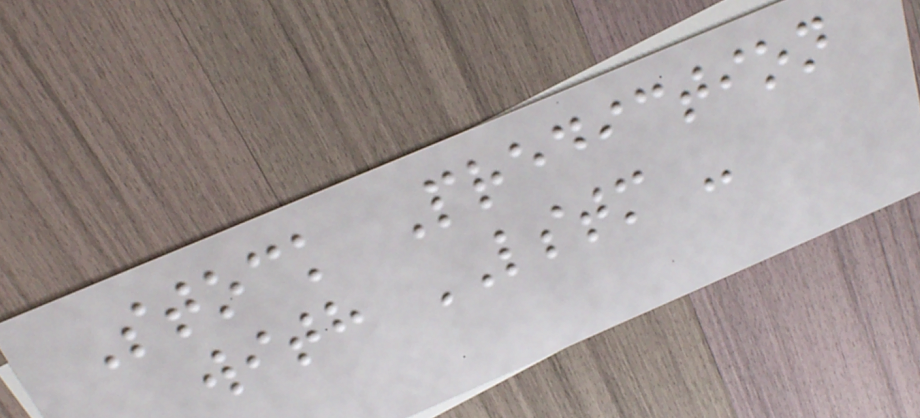Stock Prediction
with LSTM -
